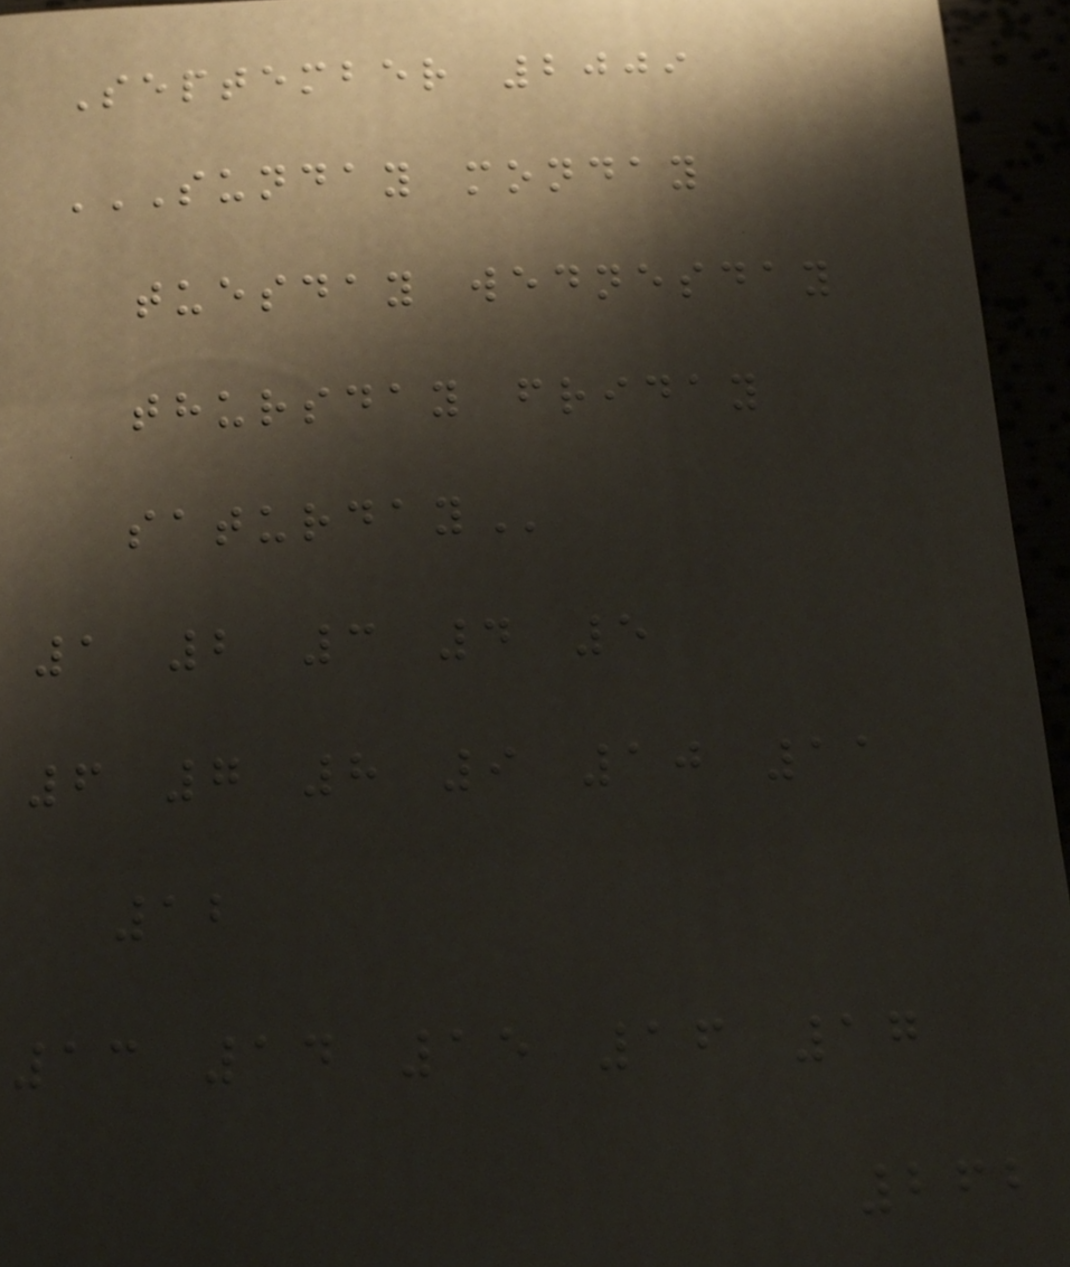September 2009
SUNDAY MONDAY
TUESDAY WEDNESDAY
THURSDAY FRIDAY
SATURDAY
1 2 3 4 5
6 7 8 9 10 11
12
13 14 15 16 17
262
